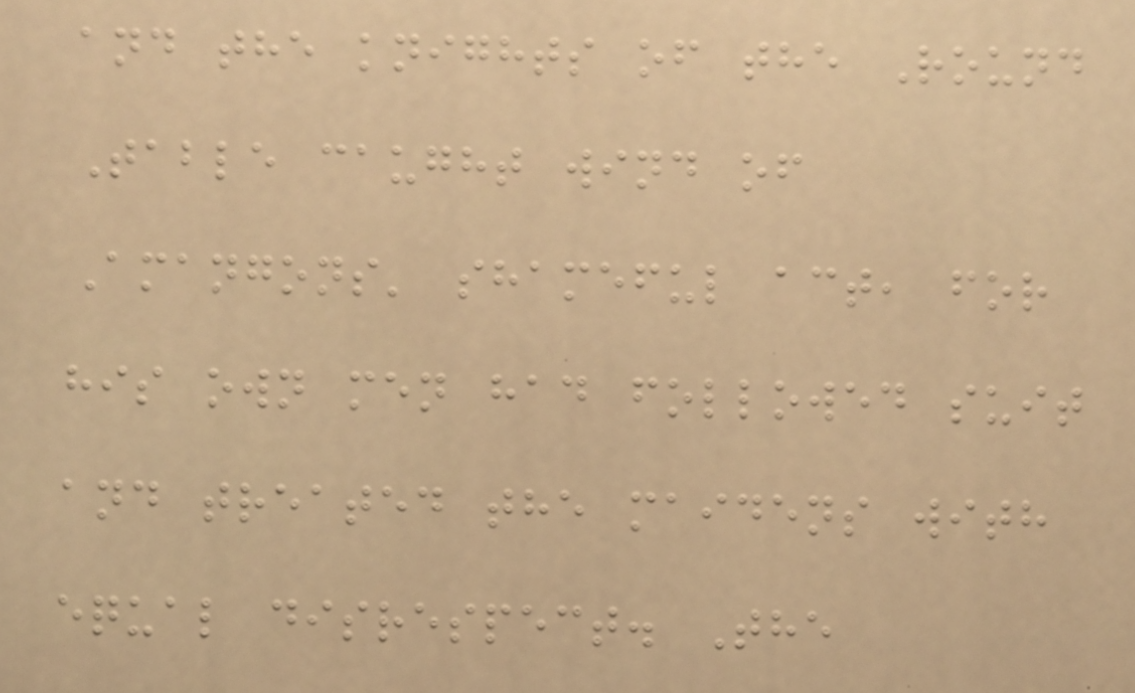and the knights of the Round
Table caught wind of
Amangons' shameful act, for
his own men had followed suit
and treated the maidens with
equal disrespect. The
